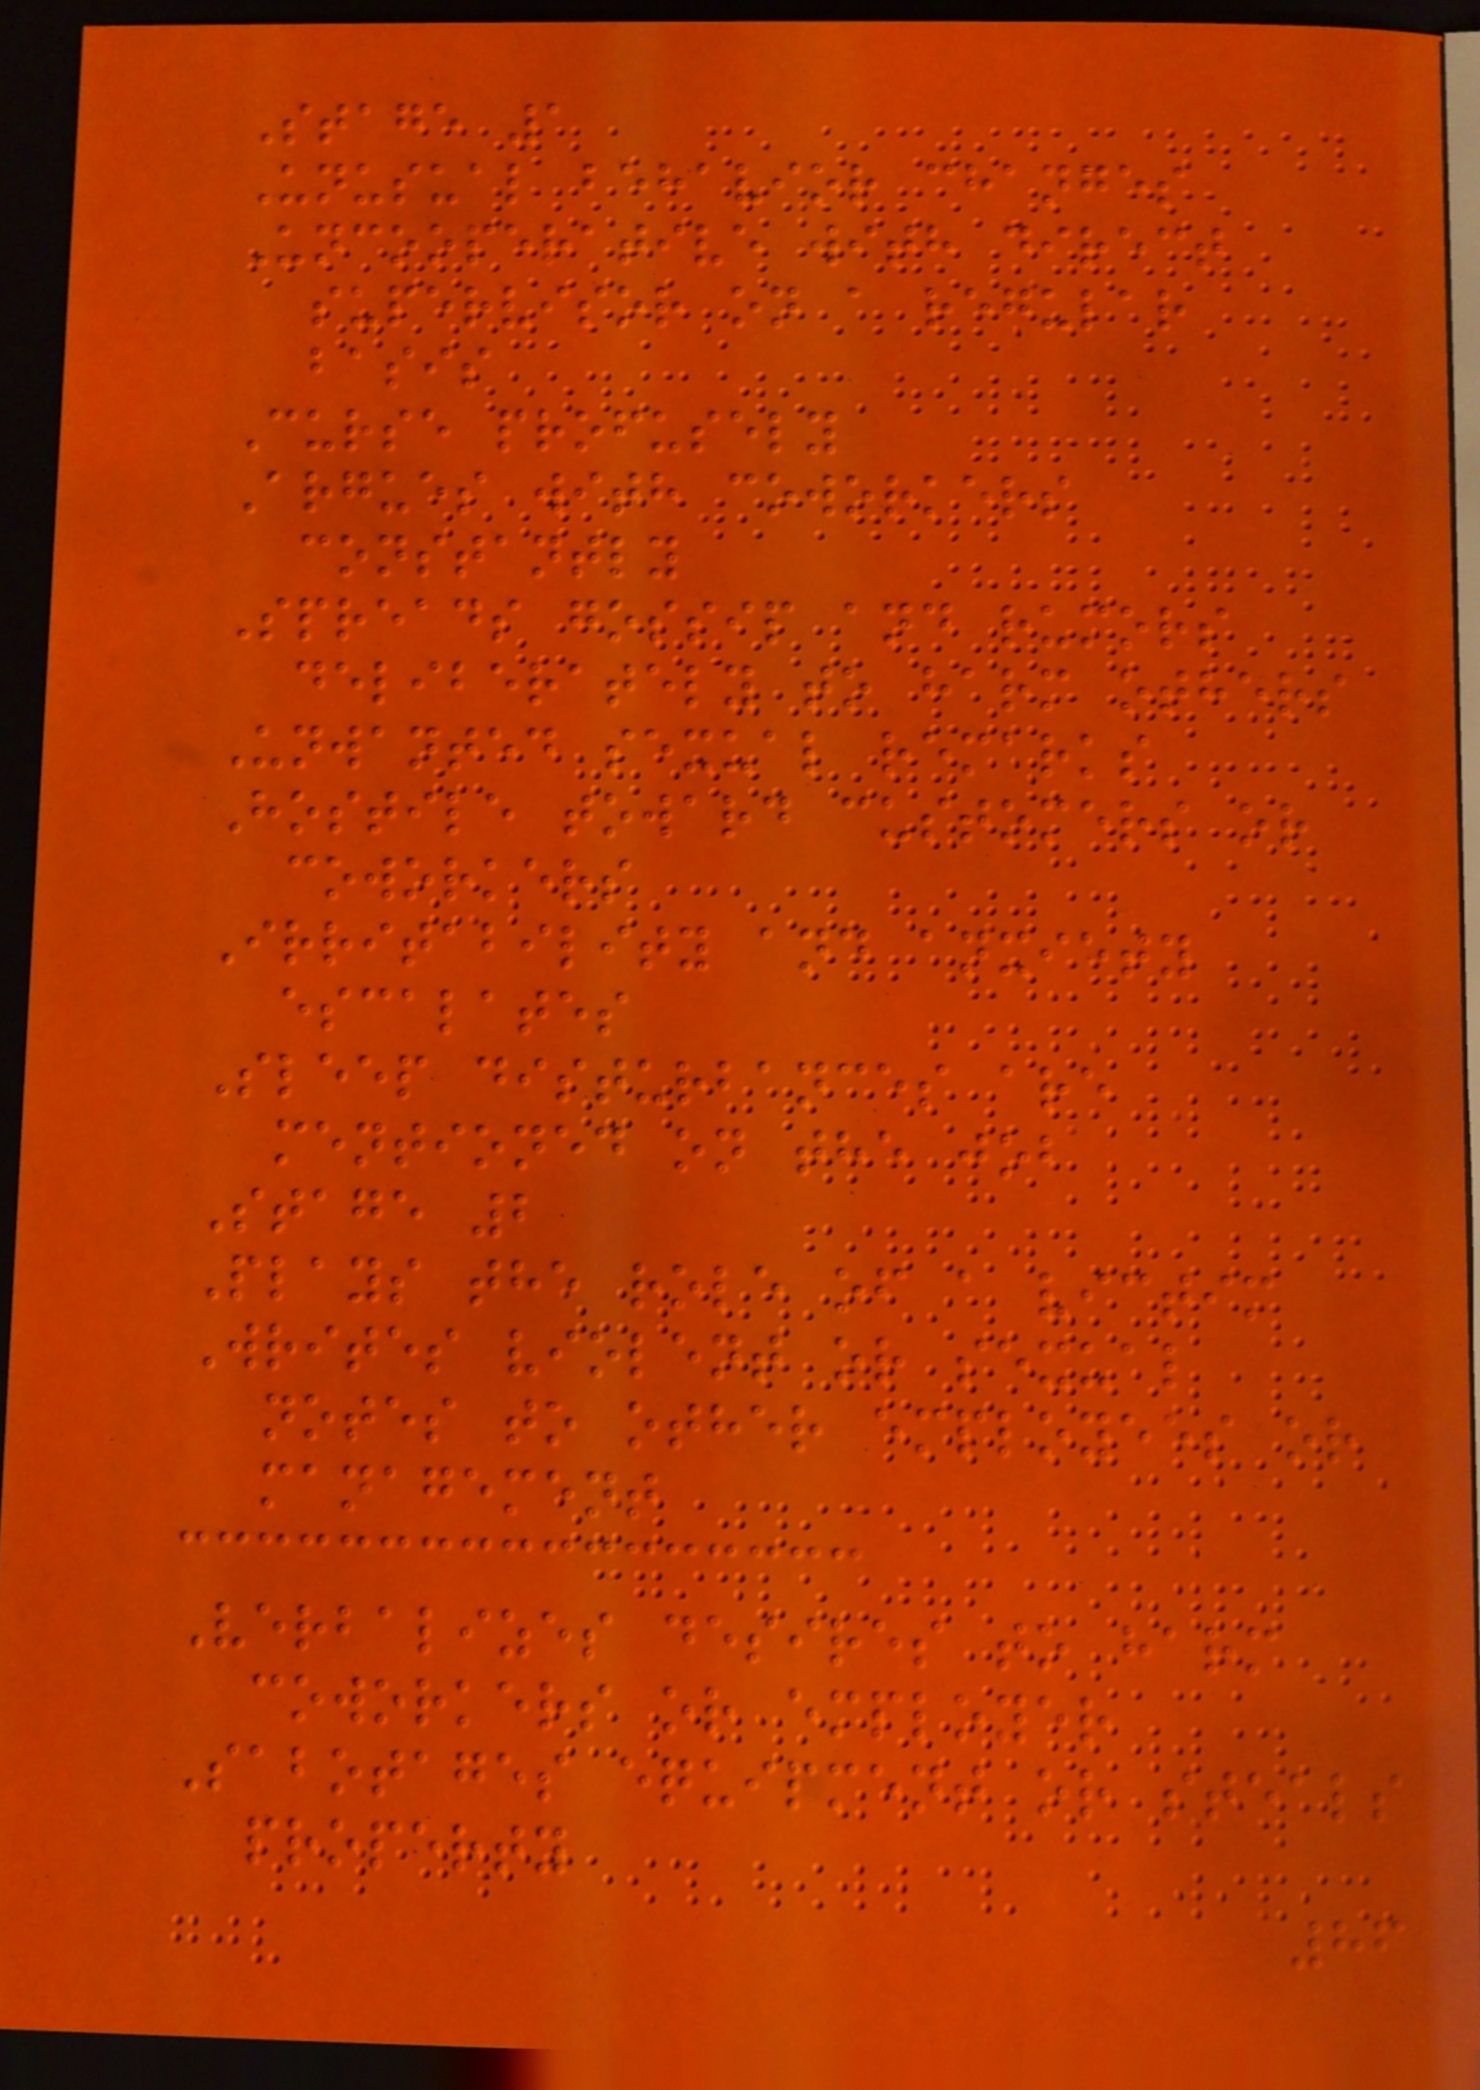Stage 1
Unusual behavior changes
Uncooperative with direct
supervisor on a regular
basis
Curse profusely
Argues with coworkers
constantly
Spreads gossip and rumors
deliberately to harm others
Unwanted sexual remarks
Hostile toward customers or
coworkers
Irritability and anxiety
escalates
Sleep disturbances are
mentioned on the job
Stage 2
Plays the role of a victim
Writes violent or sexual
notes to other employees or
management
Verbalizes desires to harm
coworkers or employer
Sabotages equipment or steals
property
86
